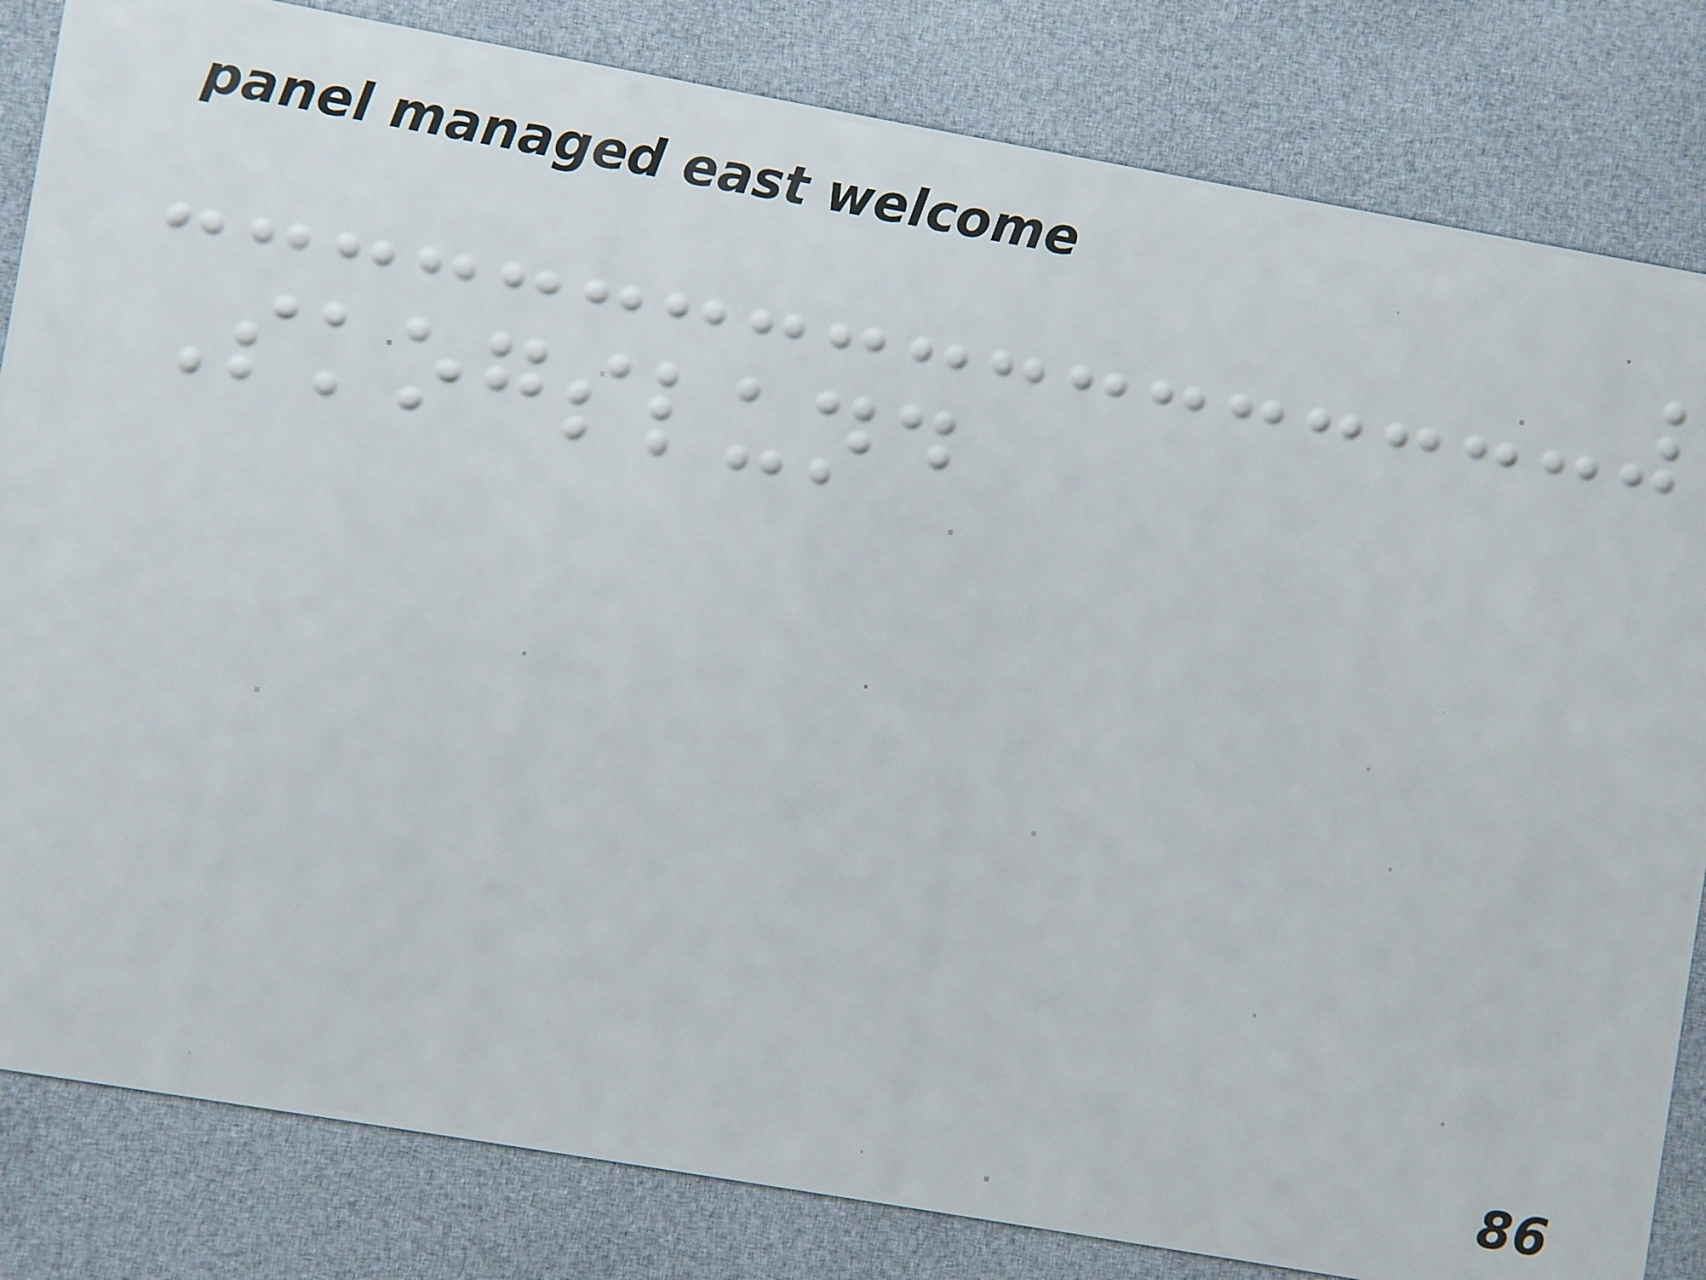Skogslund
